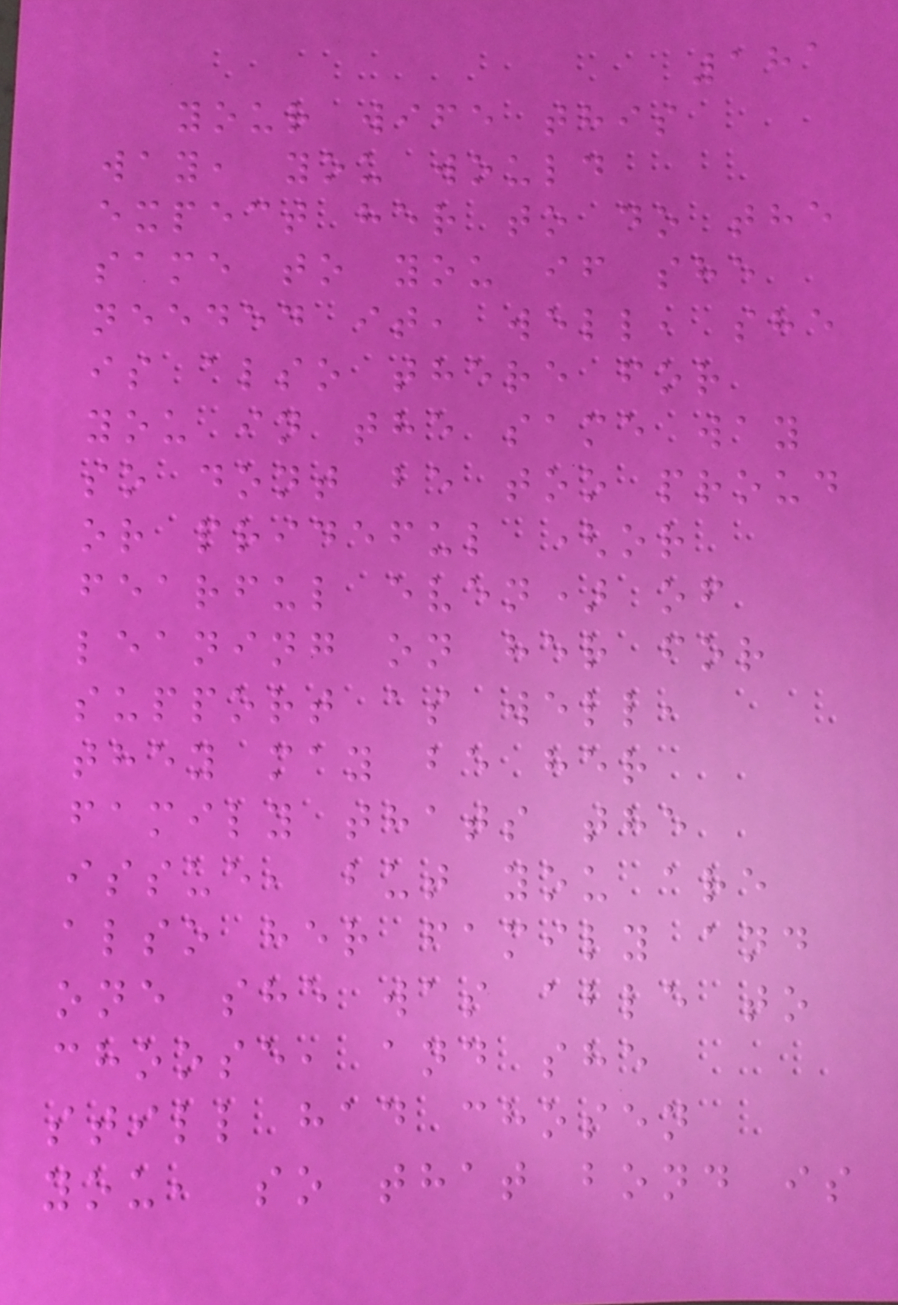181
your wife this
way, you would
expect her to do the
same to you if she
needed it, well, she
is also there for
you in the same way
so dont be too proud
or prideful (or
fearful even) of
leaning on her for
support as well,
they may be her
family thats the
issue, but you are
also her family and
one she was able to
choose, and she
still had chosen
you, so that bond is
